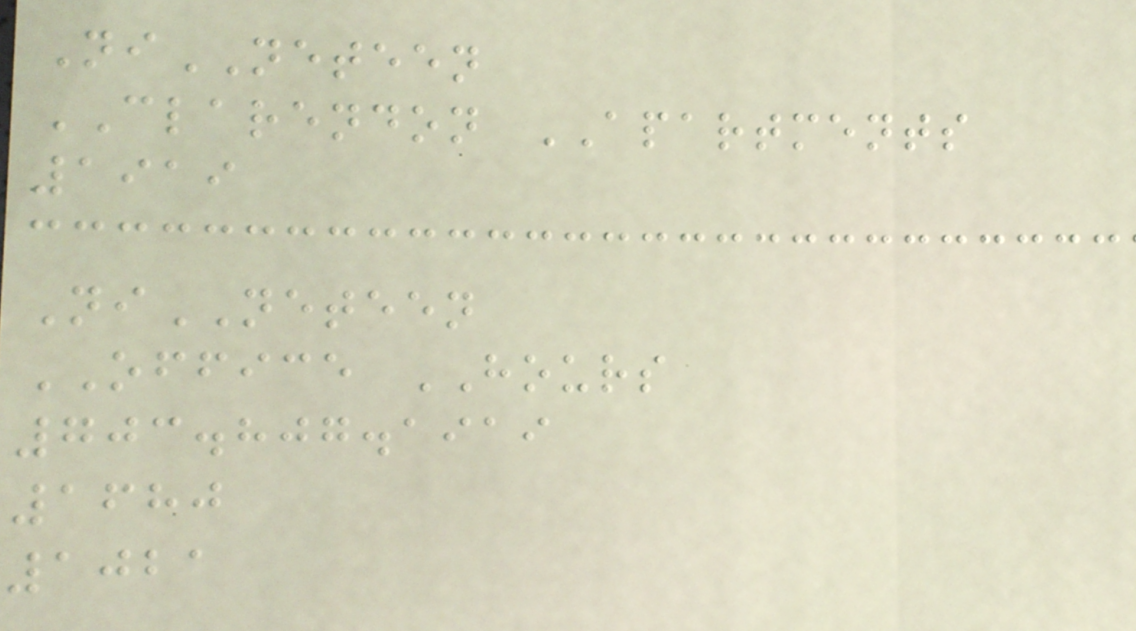NiNETEEN
CLARENDON APARTMENTS
1919
NiNETEEN
OFFICE HOURS
703.807.1919
1680
1021
